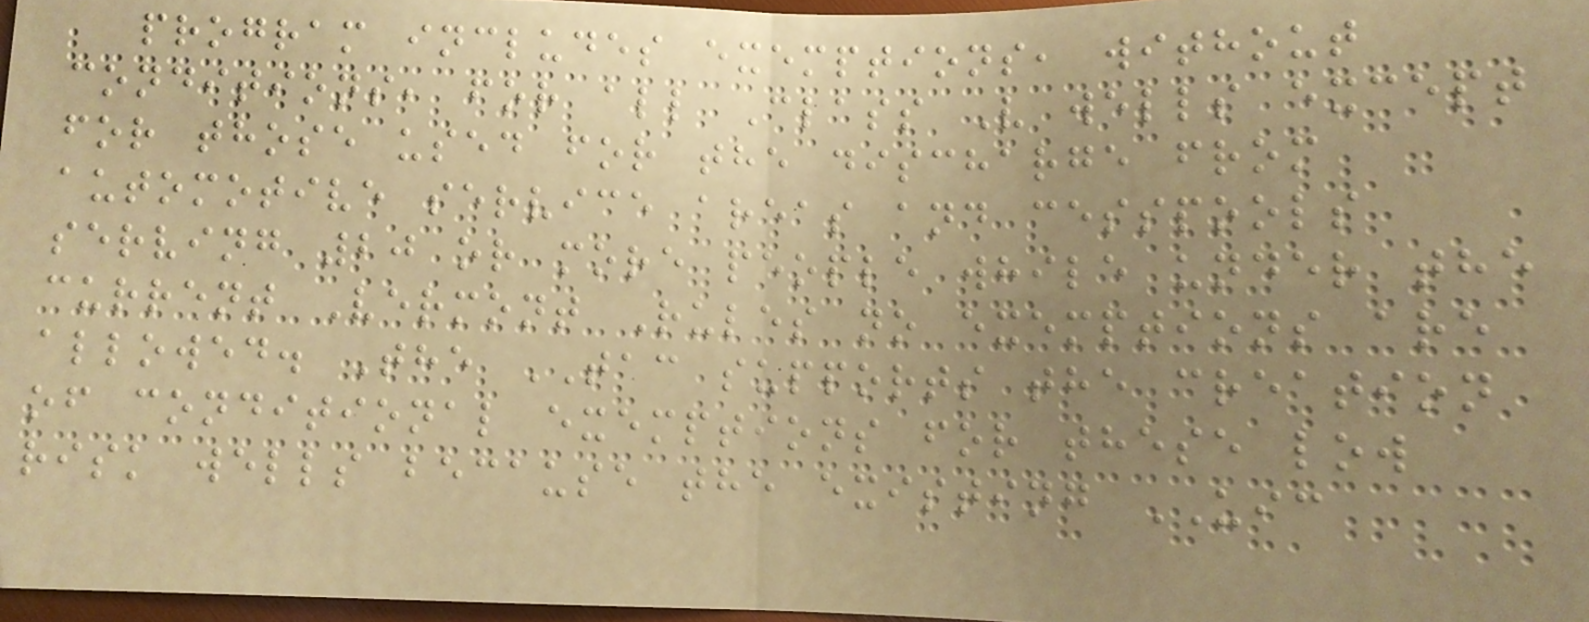program includes exemptions, without
conditions, for all Class V wells except
for those used for the discharge from
automotive service areas and cesspools
serving 20 or more people while under the
current Vermont Rules no exemptions are
allowed. The TAC supports the creation
of conditional exemptions for these low
risk wells because the existing UIC
